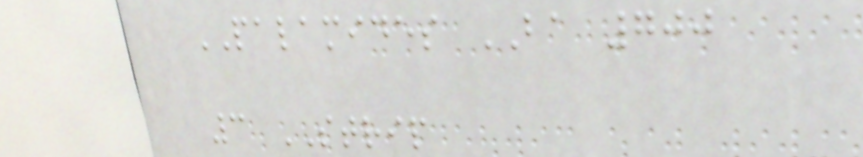PALAMIDES BA 700
3 STRIP
